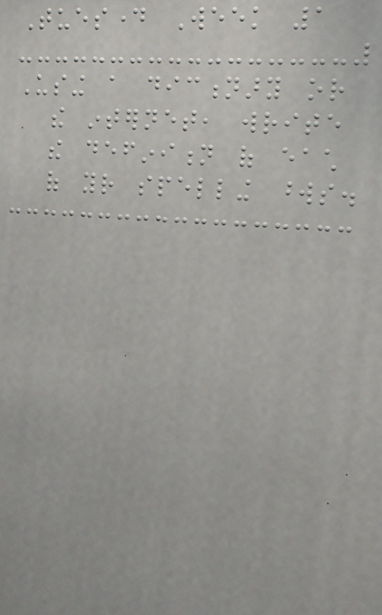Tuesday Week 1
Using a dictionary or
the internet, write
the definition of each
of your spelling words.
